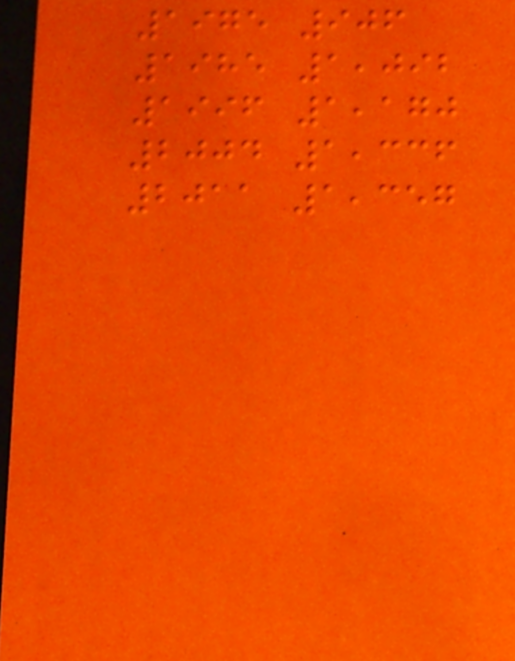1975 906
1985 1,092
1996 1,170
2004 1,336
2011 1,357
